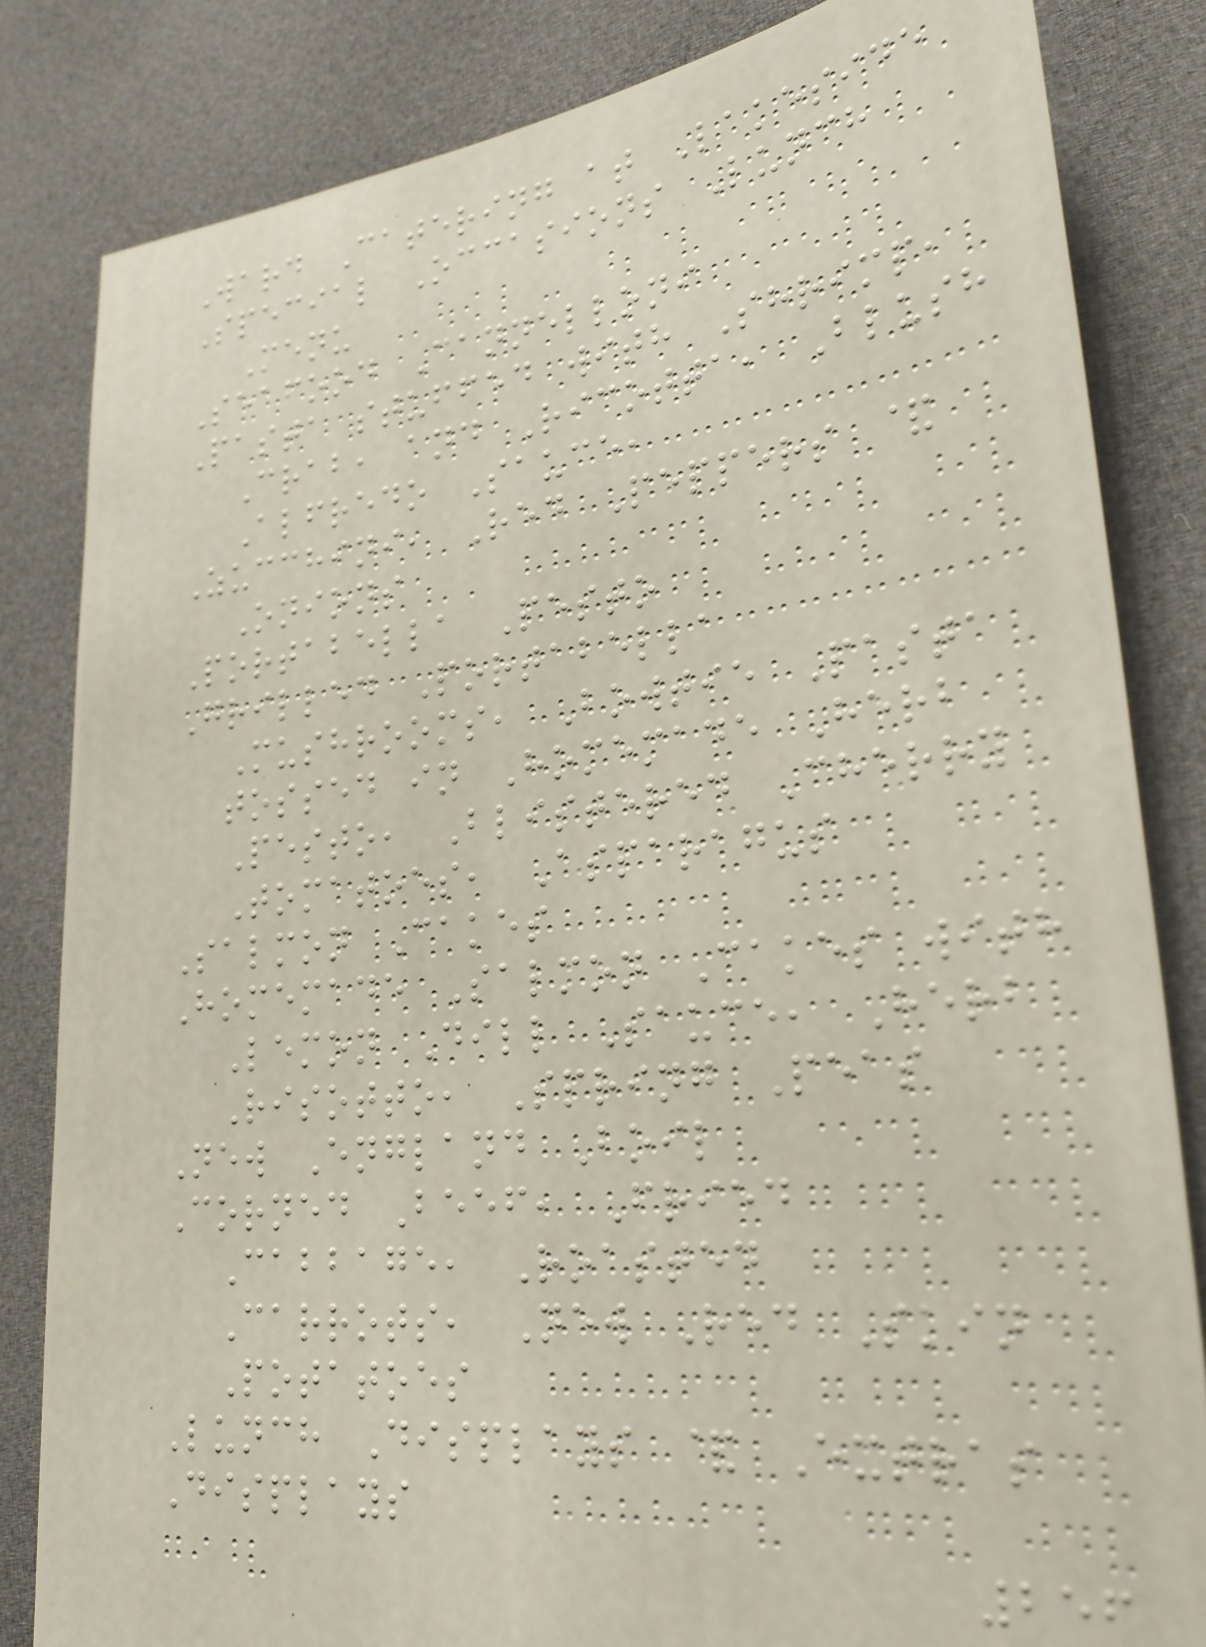Ward Catering at Lakeside
Special Occasions Lunch
Menu
Seafood Cannelloni
Pasta stuffed with Shrimp,
Crab, and Ricotta, Blush
Alfredo Sauce,
Zucchini, Red Peppers &
Onions
Portabella Pesto
Grilled Portabella
Mushrooms, Bowtie Pasta
tossed in Homemade Herb
Pesto, Blistered Cherry
Tomatoes, Asparagus
Salmon Cakes
Homemade Salmon Cakes with
Lemon Dill Sauce, Herb
Risotto, Spring Peas
New England Boil
Corned Beef, Fried
Cabbage, Roasted
Carrots, New Red Skin
Potatoes
Lunch Displays & Extras
Displays
256
